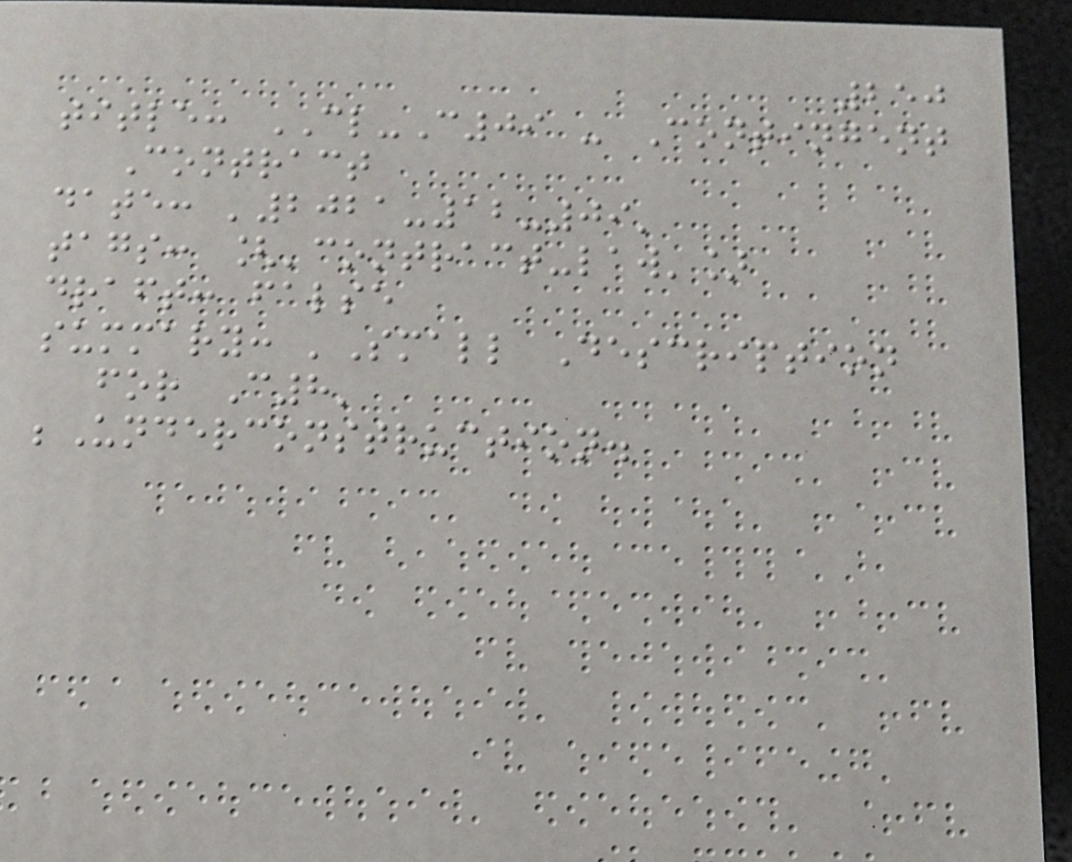250
title: CL-C09 - Contingent
Contract
date: '2021-12-09'
tags: ['contract-law']
draft: false
summary: 'Small Description
for C8'
;Underconstruction.
